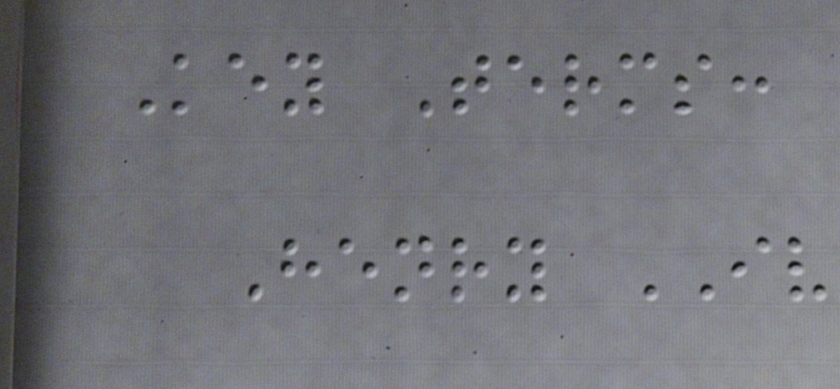Key Terms:
Henry IV
